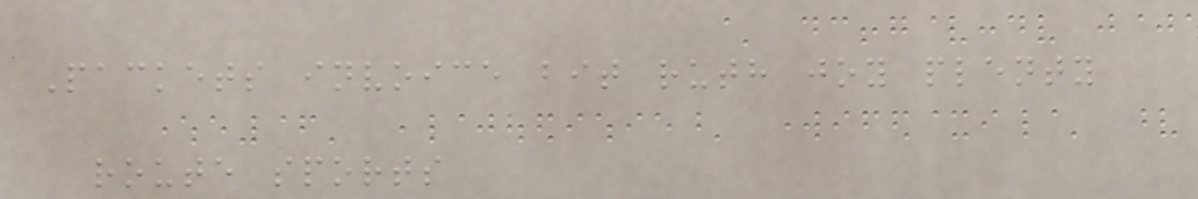Packets invoice bit ruth joy plenty
route sports
